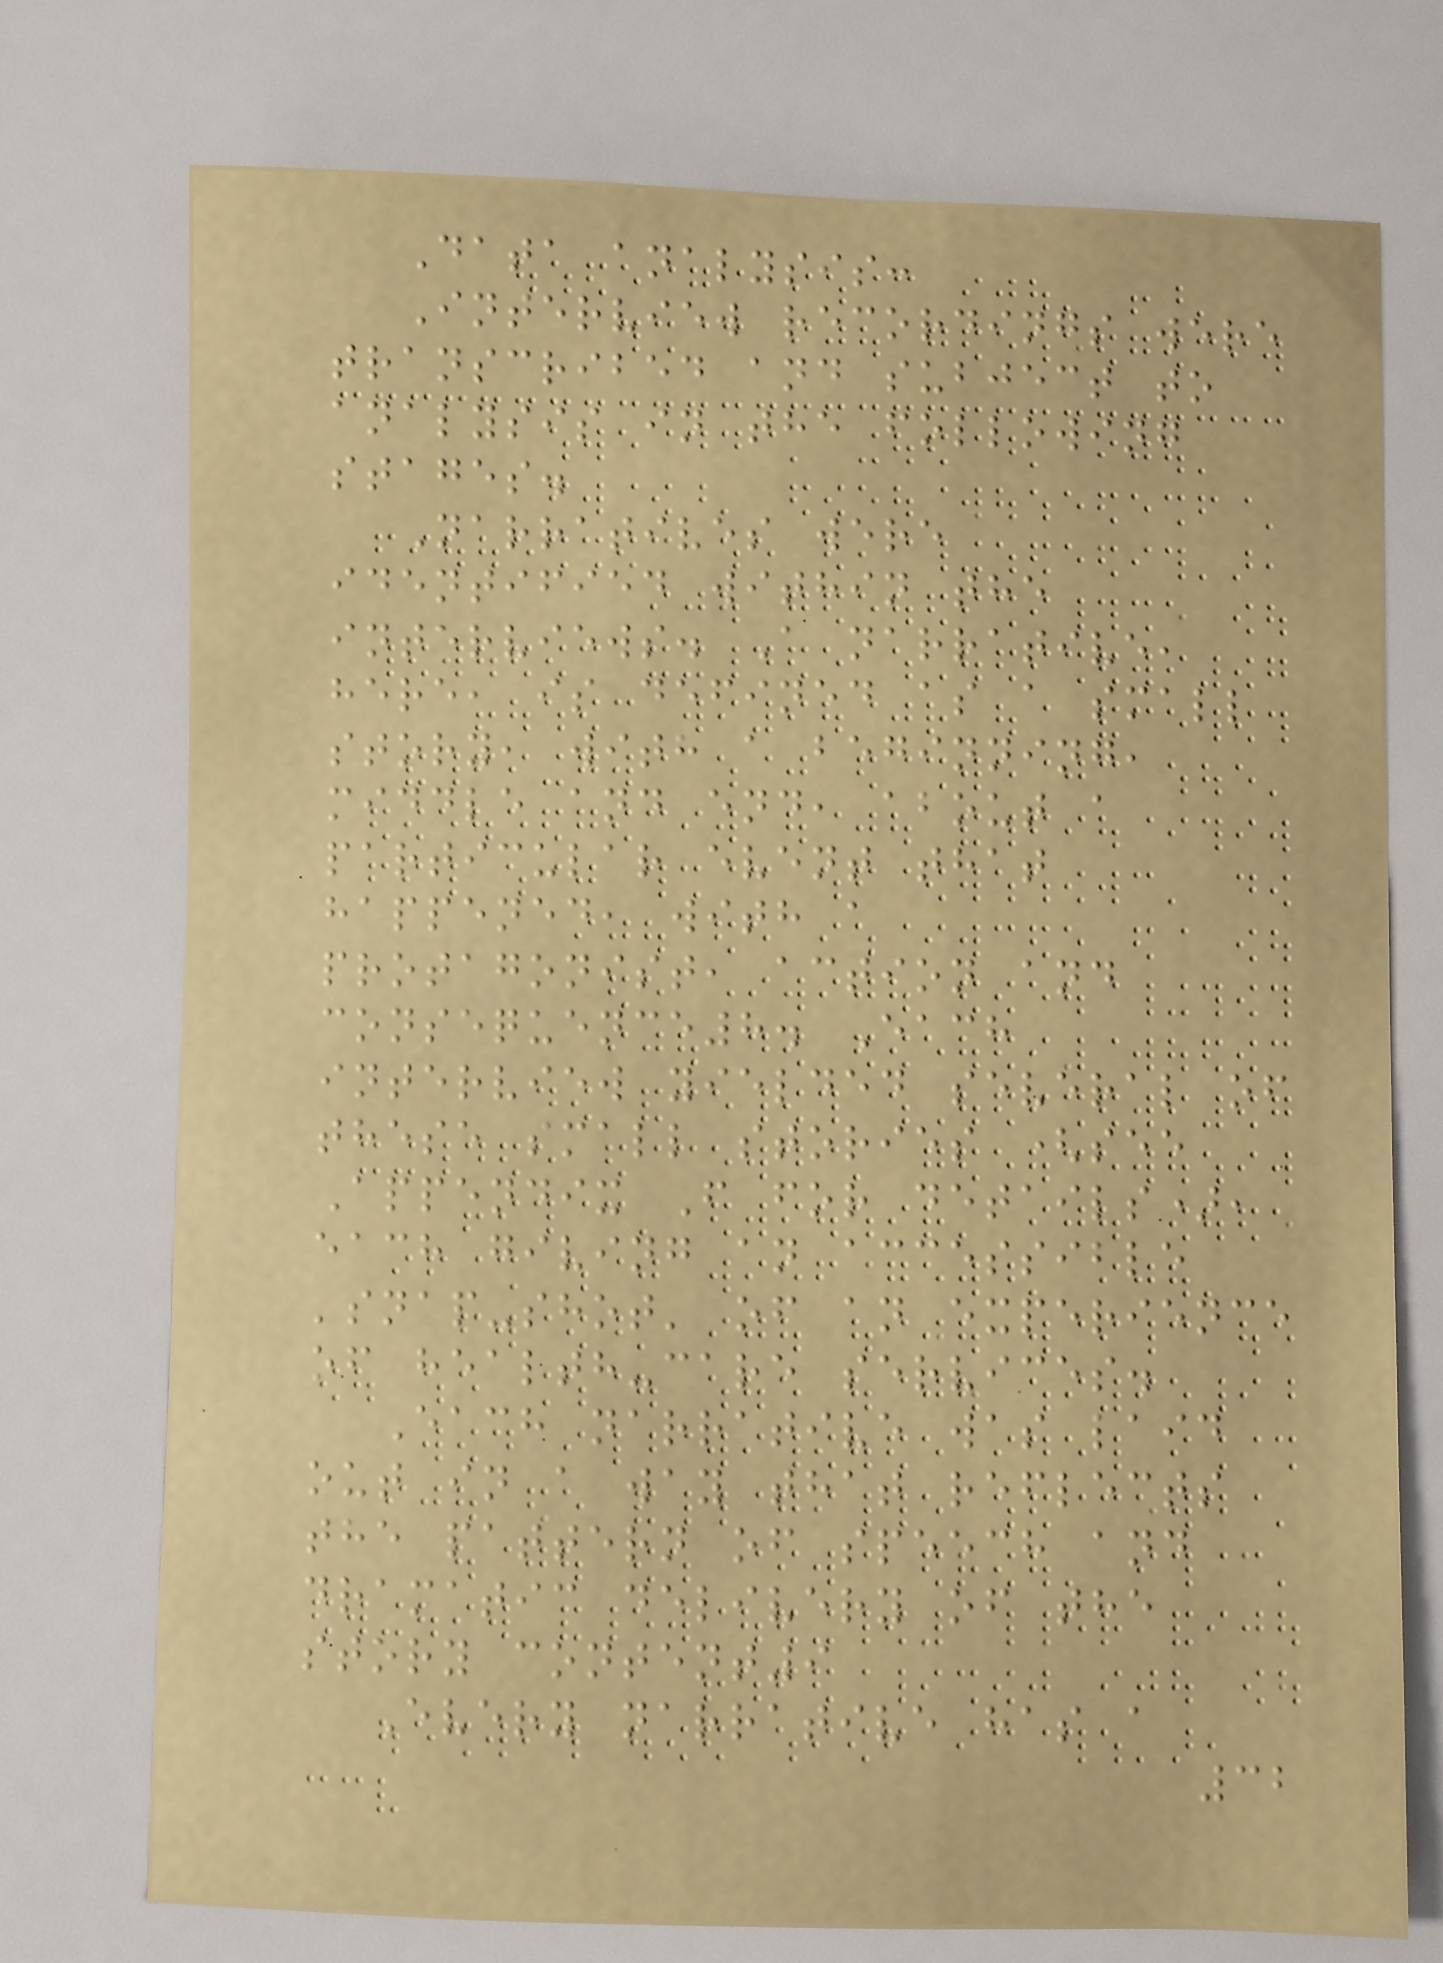Data analysis:
Interview recordings were
transcribed and subject to
analysis in the following
stages.
Narratives were
identified within the
interviews. A narrative,
here, is defined as a small
story, with a beginning,
middle and end, about a
particular event that
happened, with a
protagonist, action and
consequence8. Each
interview yielded several of
these small stories (see
Appendix F for details),
each giving an accessible
'snap-shot' of an experience
of health-care services.
Each narrative was laid
out in a way that reflects
the pattern of speech and
dramatic delivery of the
story content9
Every narrative has a
32
